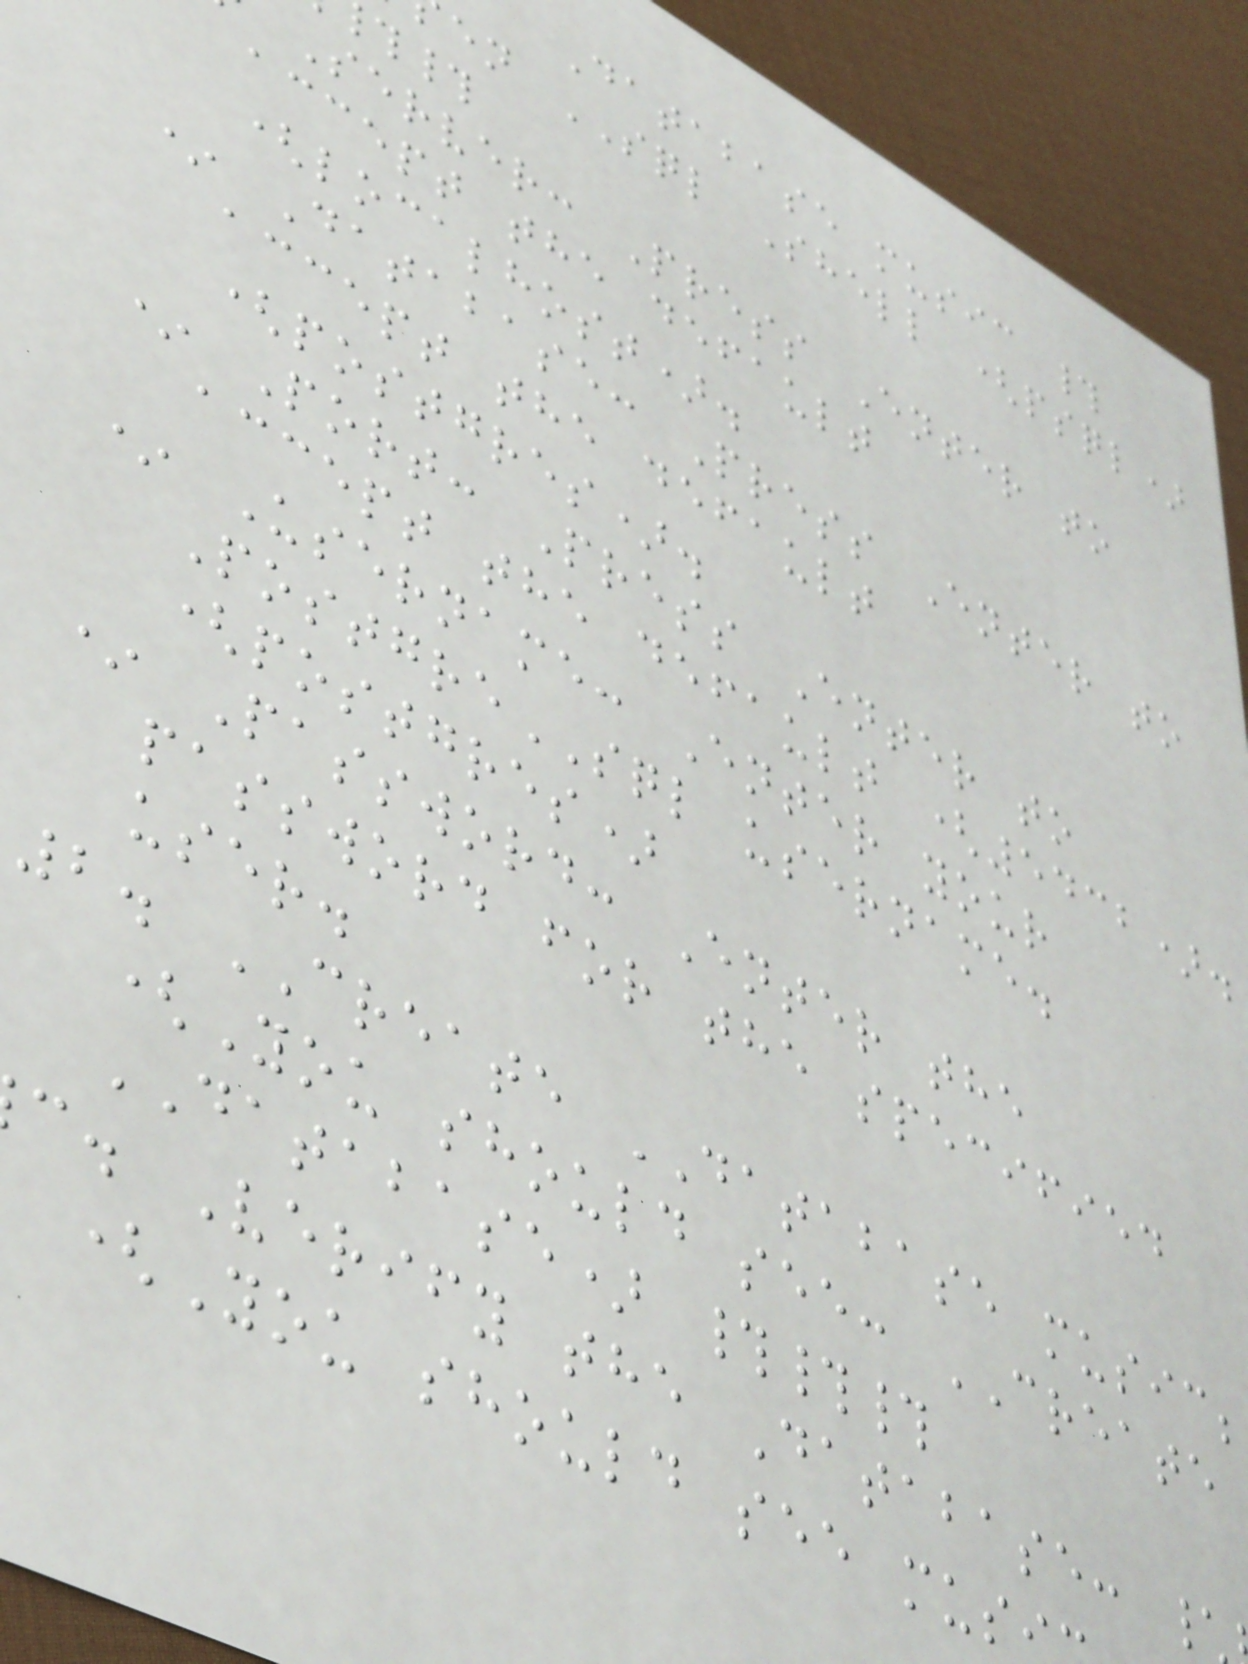Database music #
en SQL Shell (psql)
Server: Press Enter to
accept the default
(localhost).
* Database: Press Enter to
accept the default
(postgres).
* Port: Press Enter to
accept the default (5432).
* Username: Enter your
PostgreSQL username.
(postgres)
* Password: Enter the
password for the specified
user.
2. CREATE DATABASE music;
(You should see: CREATE
DATABASE) ###
c. Verify the Database:
(You should see mus
